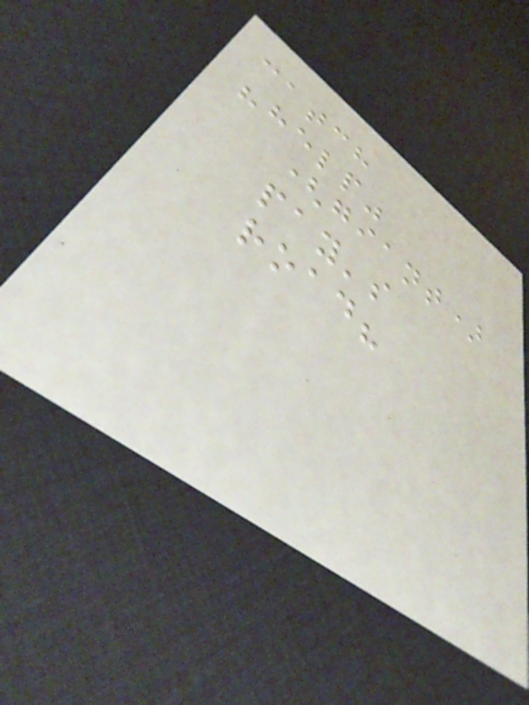catch
"help"
(giant)
pay's
road?
